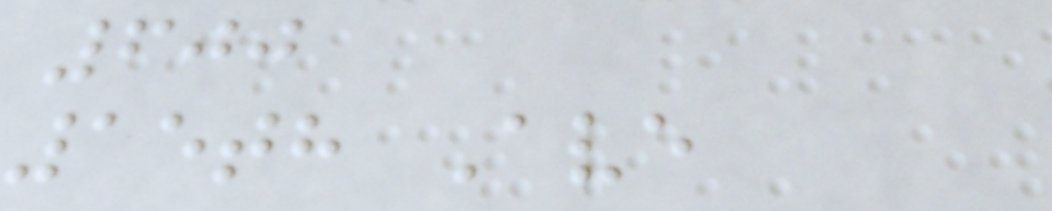600
15th Ave
